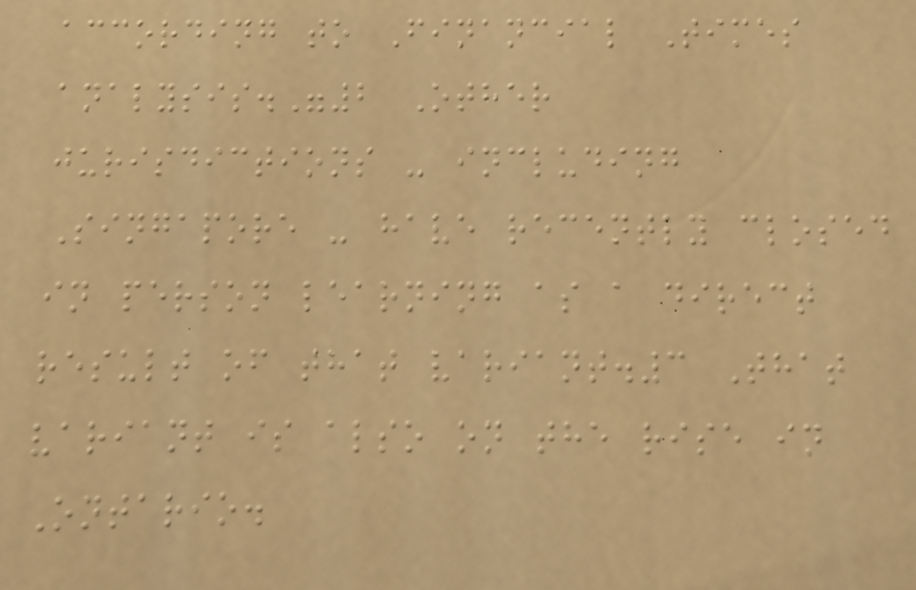according to Financial Times
analysis."2 Other
jurisdictions - including
Singapore - have recently closed
in person learning as a direct
result of that variant.3 That
variant is also on the rise in
Ontario.
